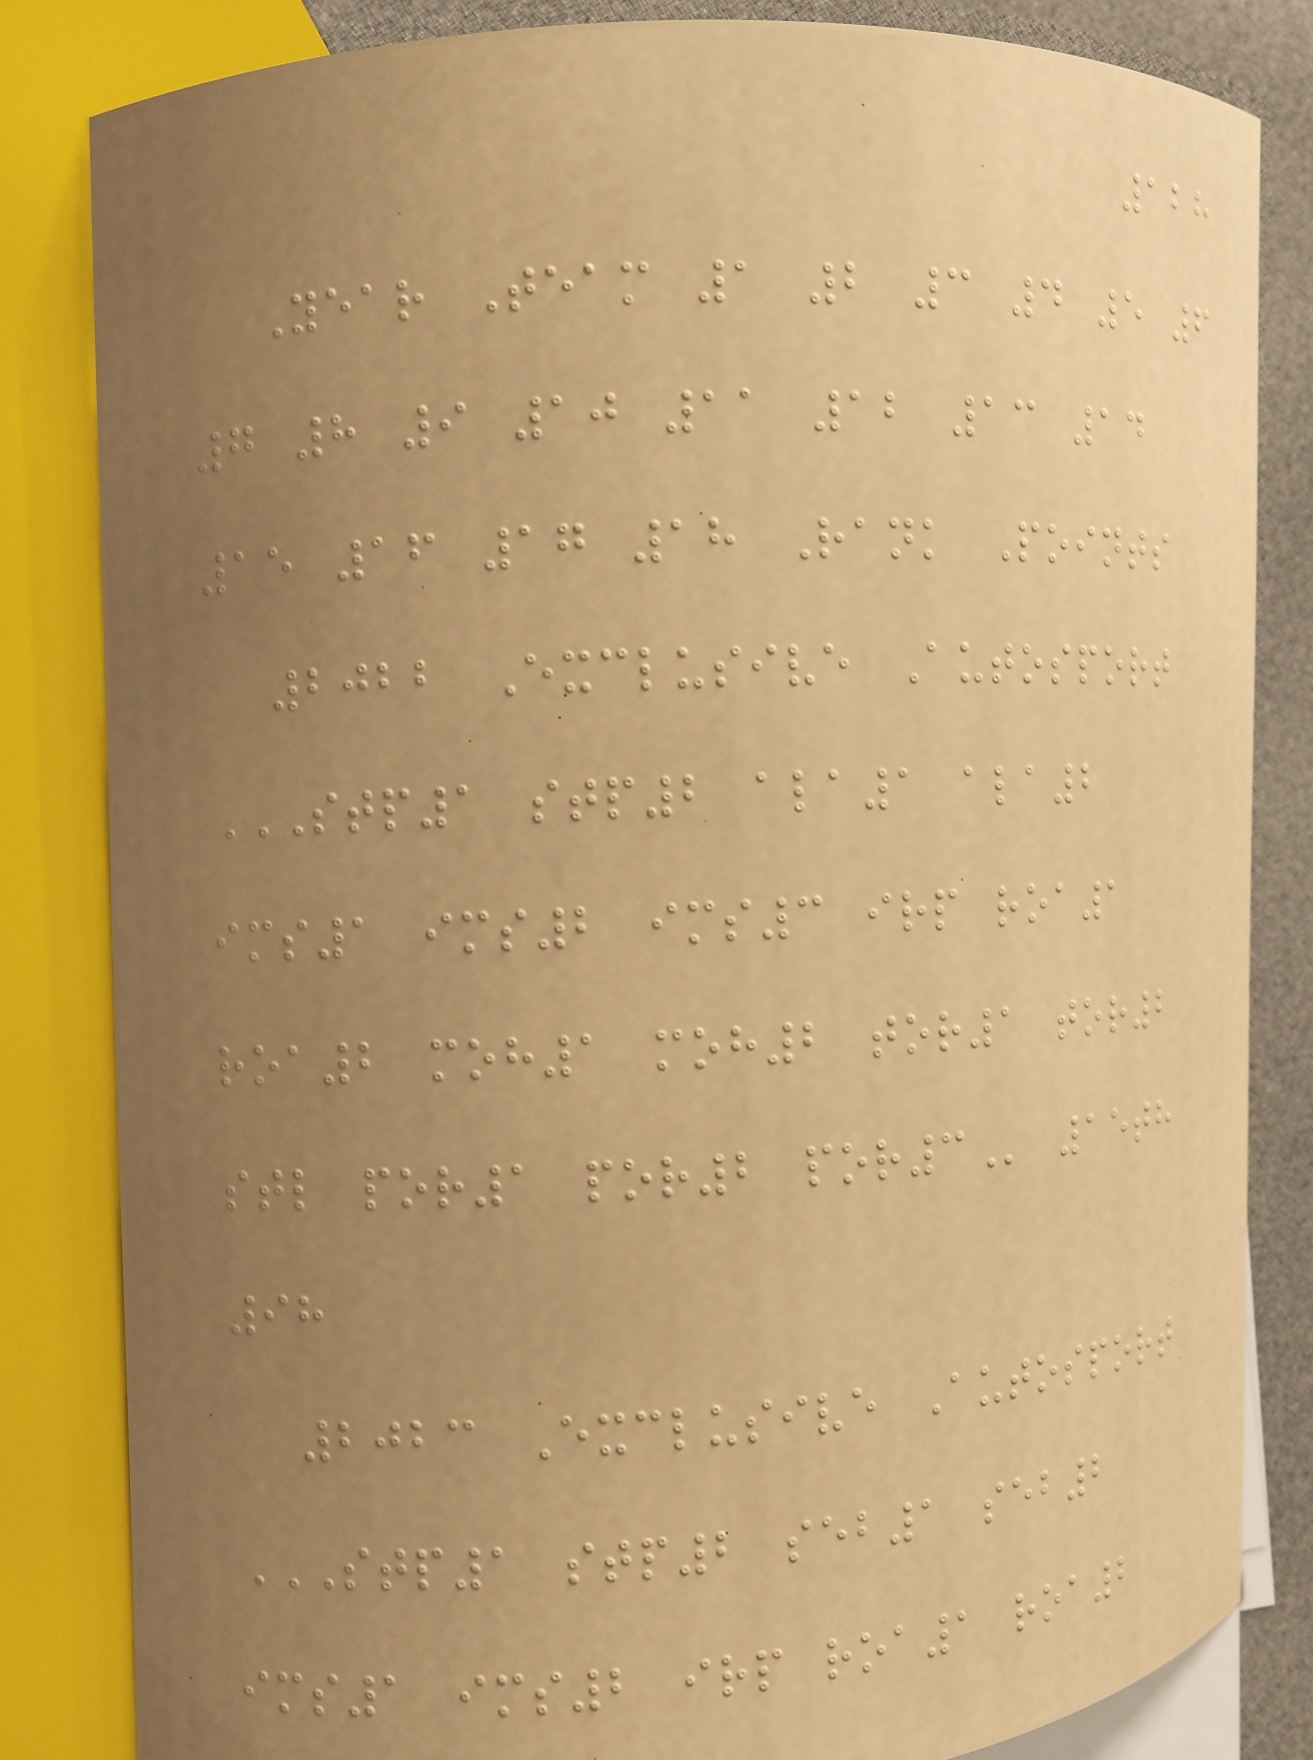128
Year Team 1 2 3 4 5 6
7 8 9 10 11 12 13 14
15 16 17 18 Rank Points
2022 Exclusive Autosport
STP1 STP2 ALA1 ALA2
IMS1 IMS2 IMS3 IRP ROA1
ROA2 MOH1 MOH2 TOR1 TOR2
STL POR1 POR2 POR3 15th
98
2023 Exclusive Autosport
STP1 STP2 SEB1 SEB2
IMS1 IMS2 IRP ROA1 ROA2
